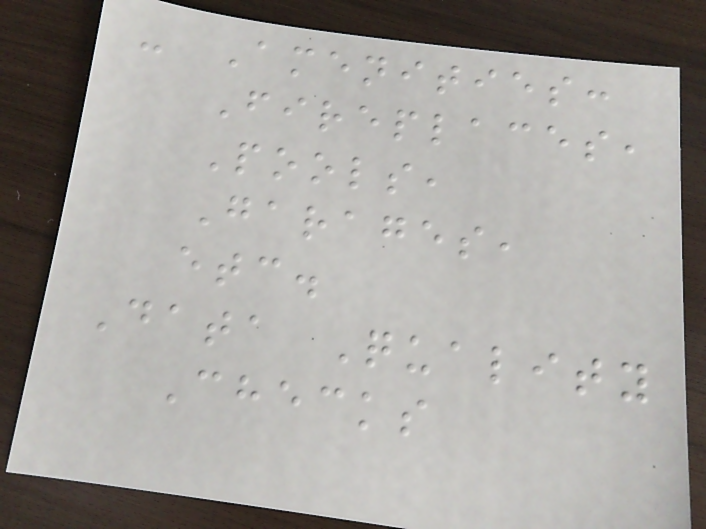- Amenities:
Fireplaces,
Pools,
Garages,
etc.
Data Quality
Checks
